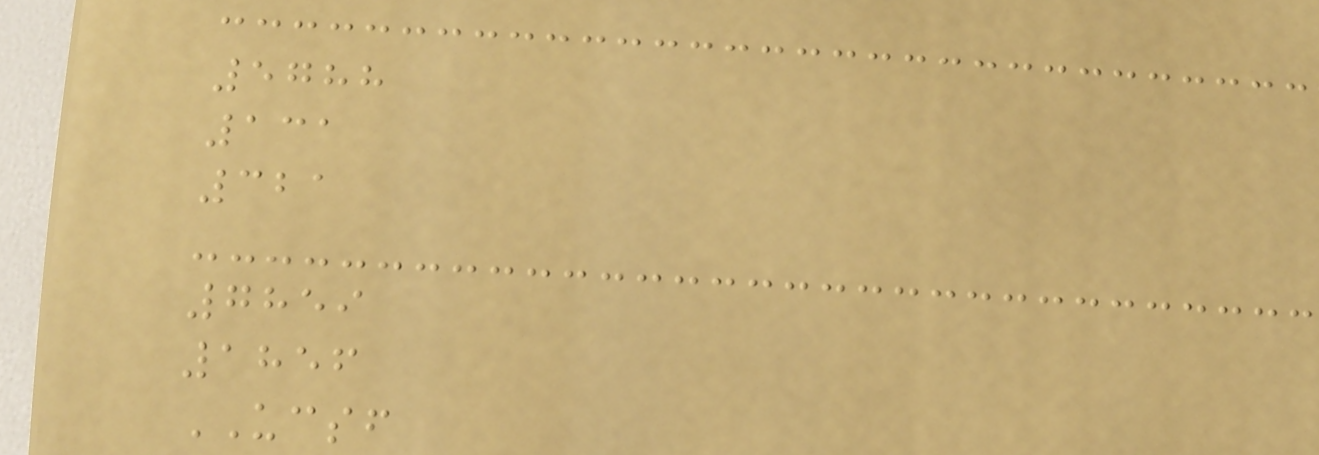5788
131
321
7859
1856
UCSF
